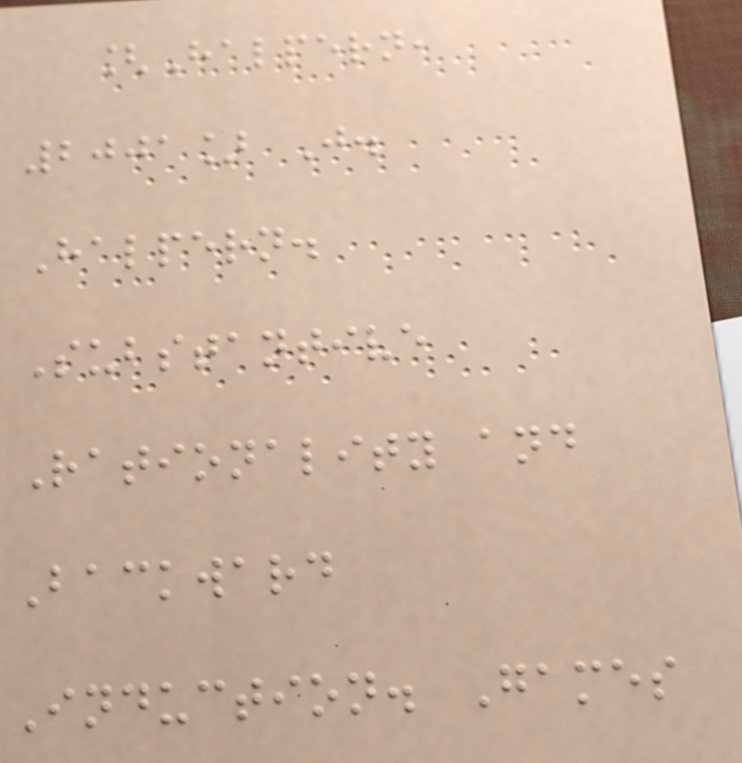[Halpern,
2001] J.
Halpern.
Substantive
Rationality and
Backward
Induction. Games
